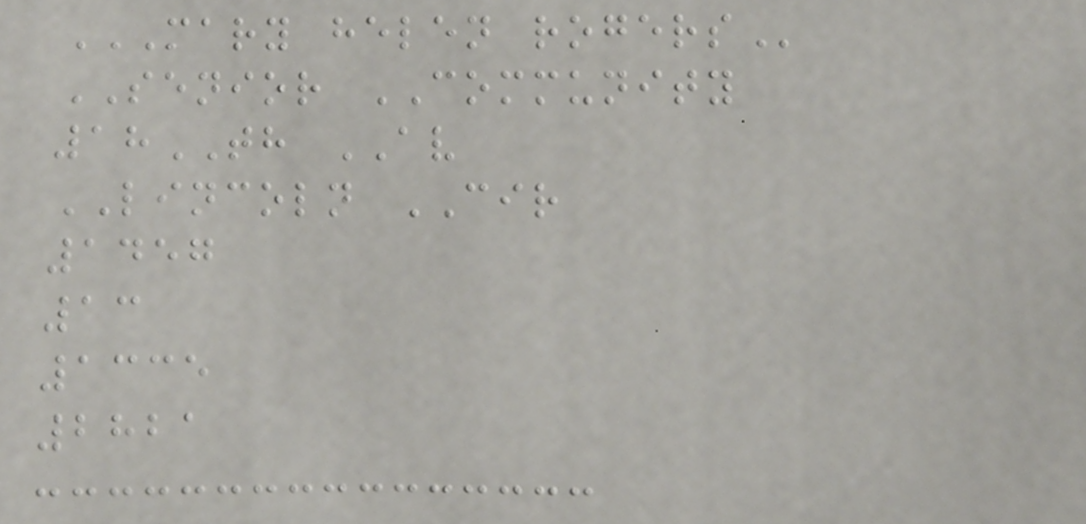MARY HELEN ROGERS
SENIOR COMMUNITY
18TH AV
LINCOLN CIR
1457
13
1335
2821
